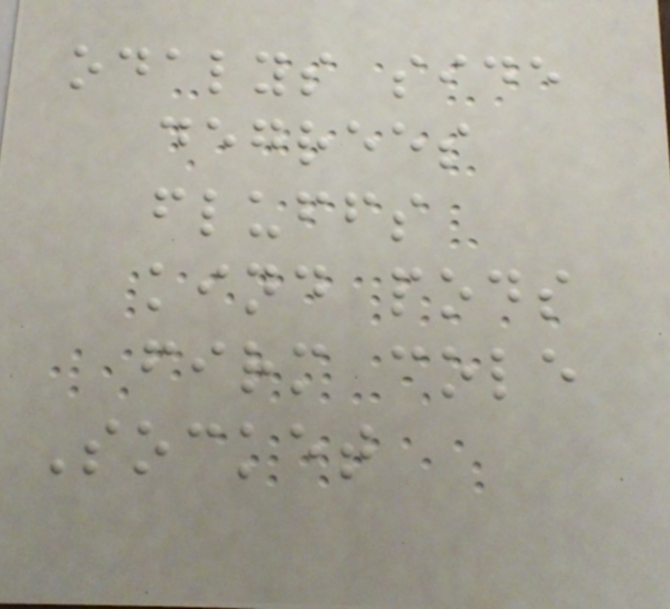odalys side
degrees
fluffs
kind pods
firm cole
Socket
